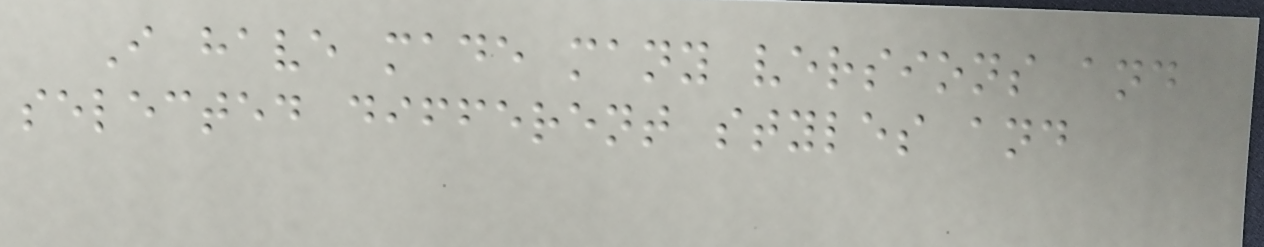I have made many versions and
selected different styles and
